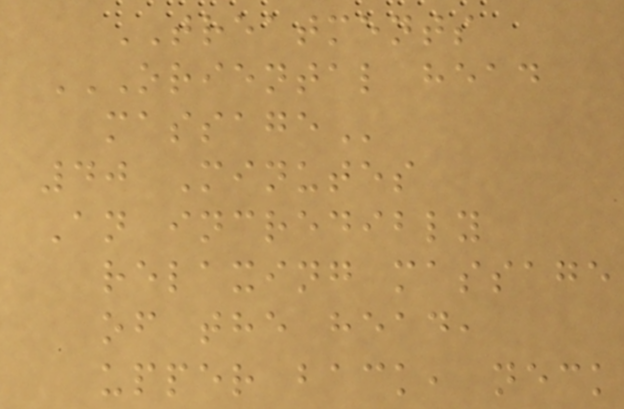TREATMENTS
ORIENTAL HEAD
MASSAGE
40 Minutes
An incredibly
relaxing massage
of the head,
upper back, neck
